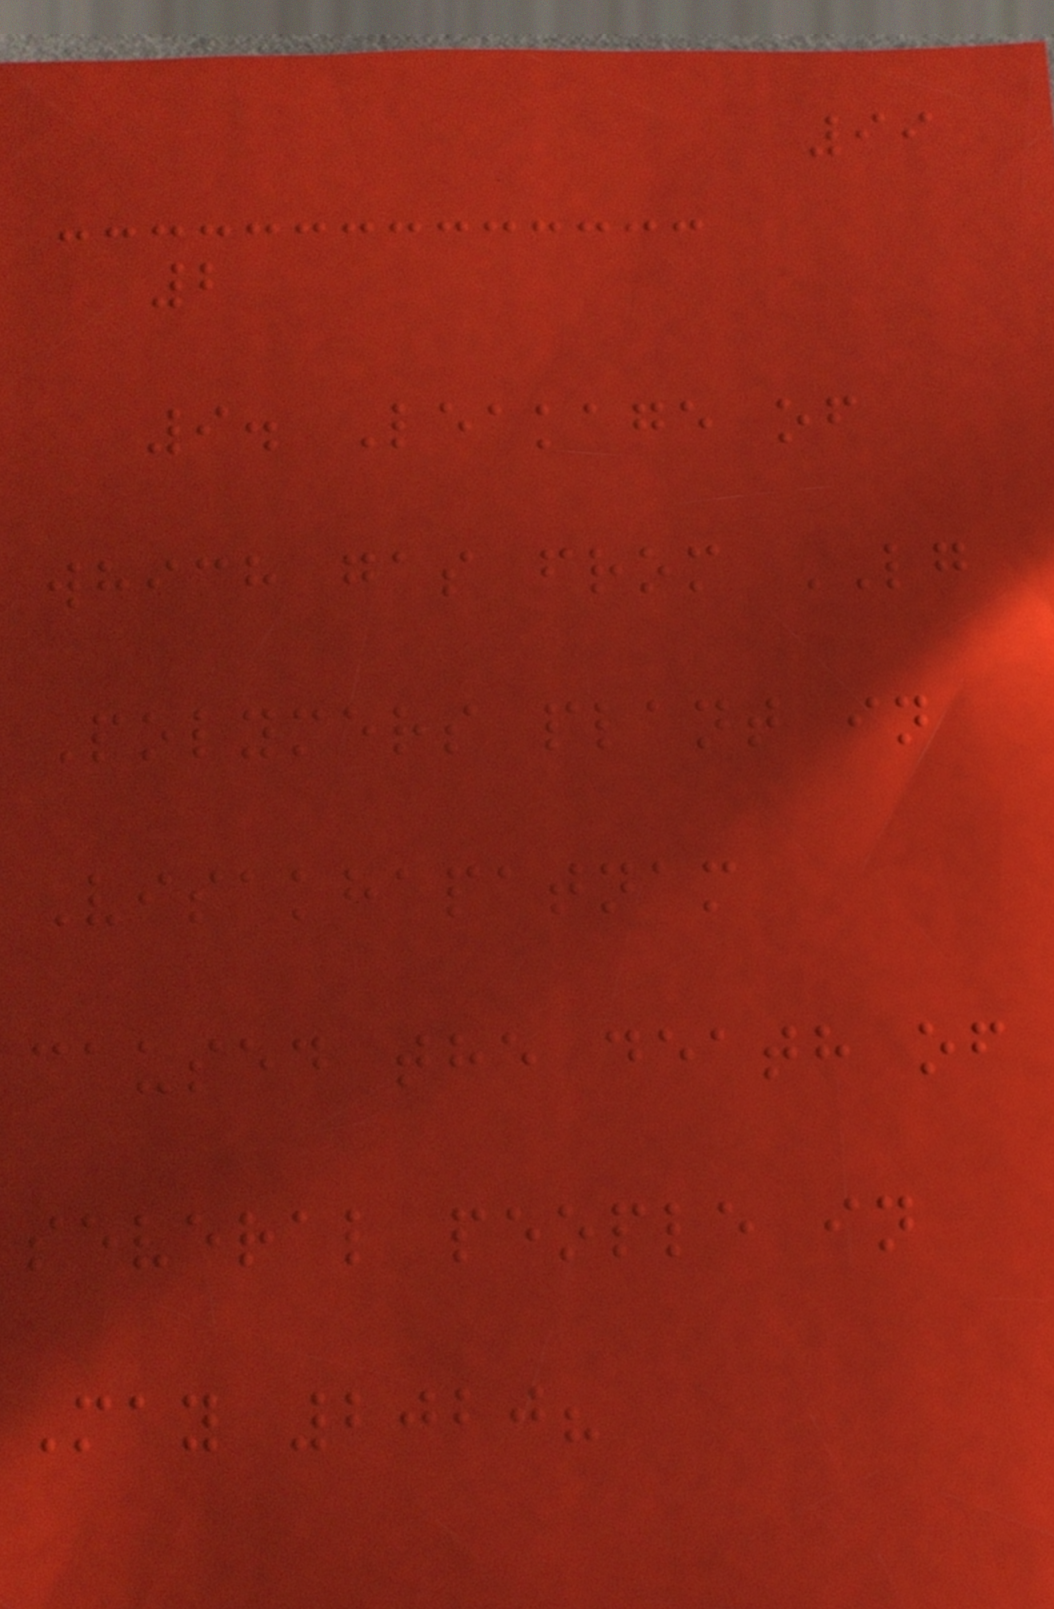99
2
9. Leakage of
which gas from LG
Polymers plant in
Visakhapatnam
caused the death of
several people in
May 2020?
